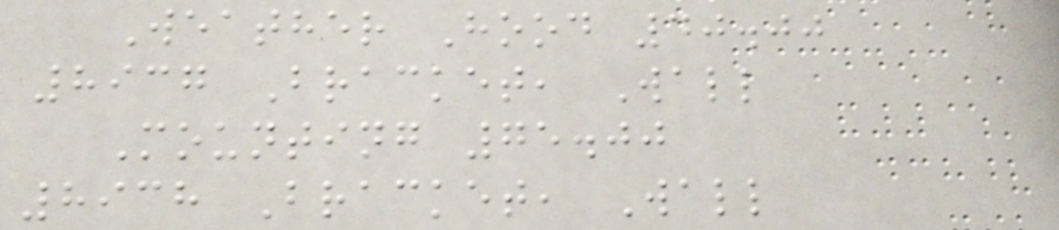Weather Hood 40.00
8937 Bracket, Wall
Mounting 75.00
8938 Bracket, Wall
